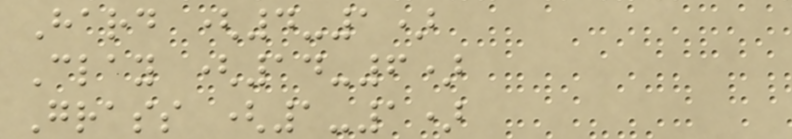Hard (4-1)
Clay (14-6)
Grass (1-1)
